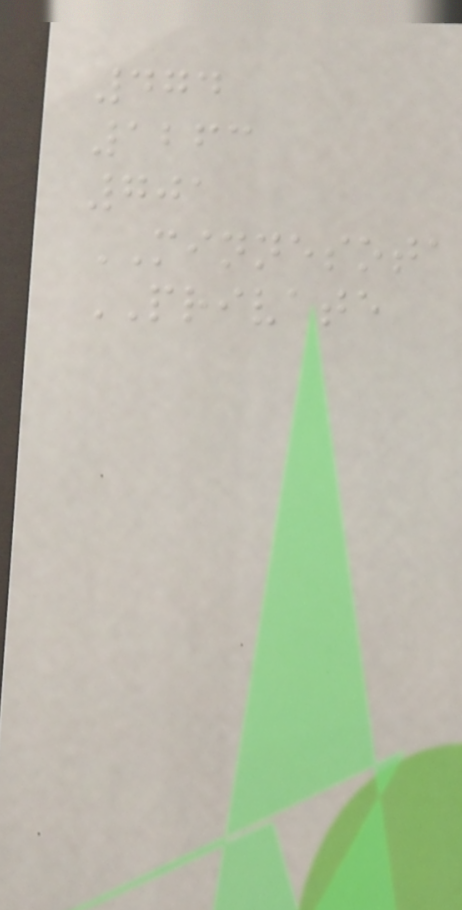474
1263
701
MINNESOTA
PRIVATE
